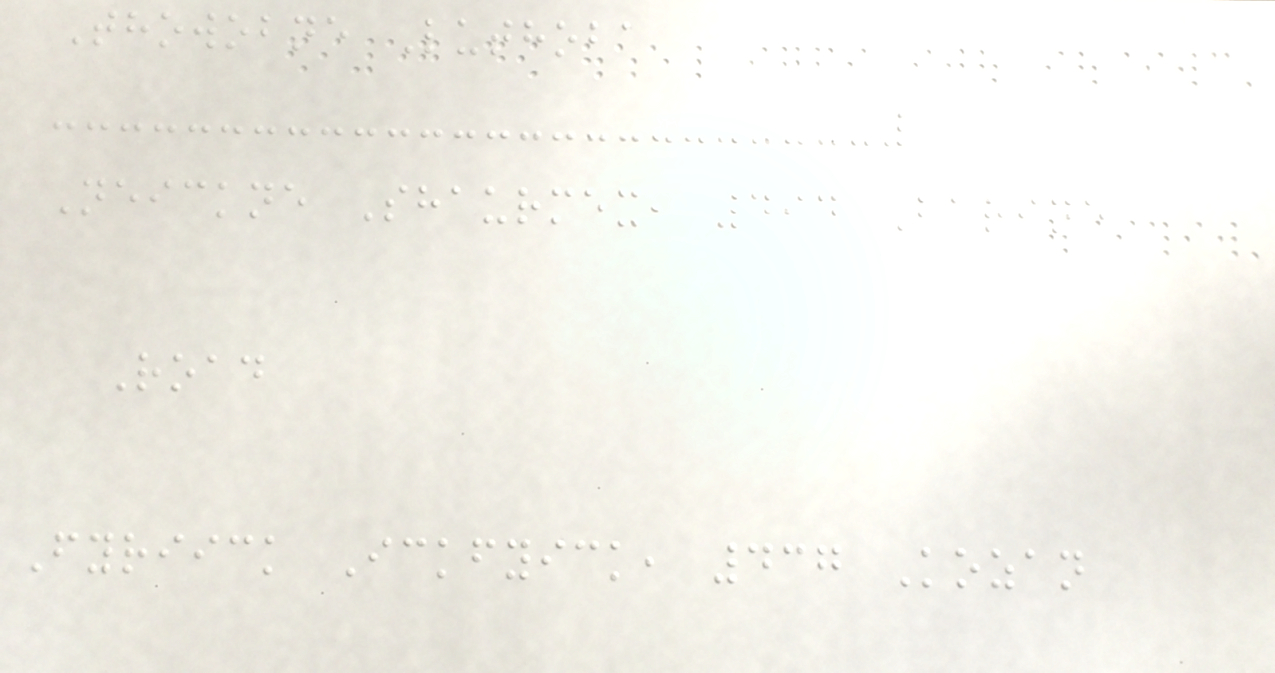Thowobne Luthoba
Neickne Shaurmex, 494 Barine
Road
Fyriick Ickfyick, 437 Kozan
